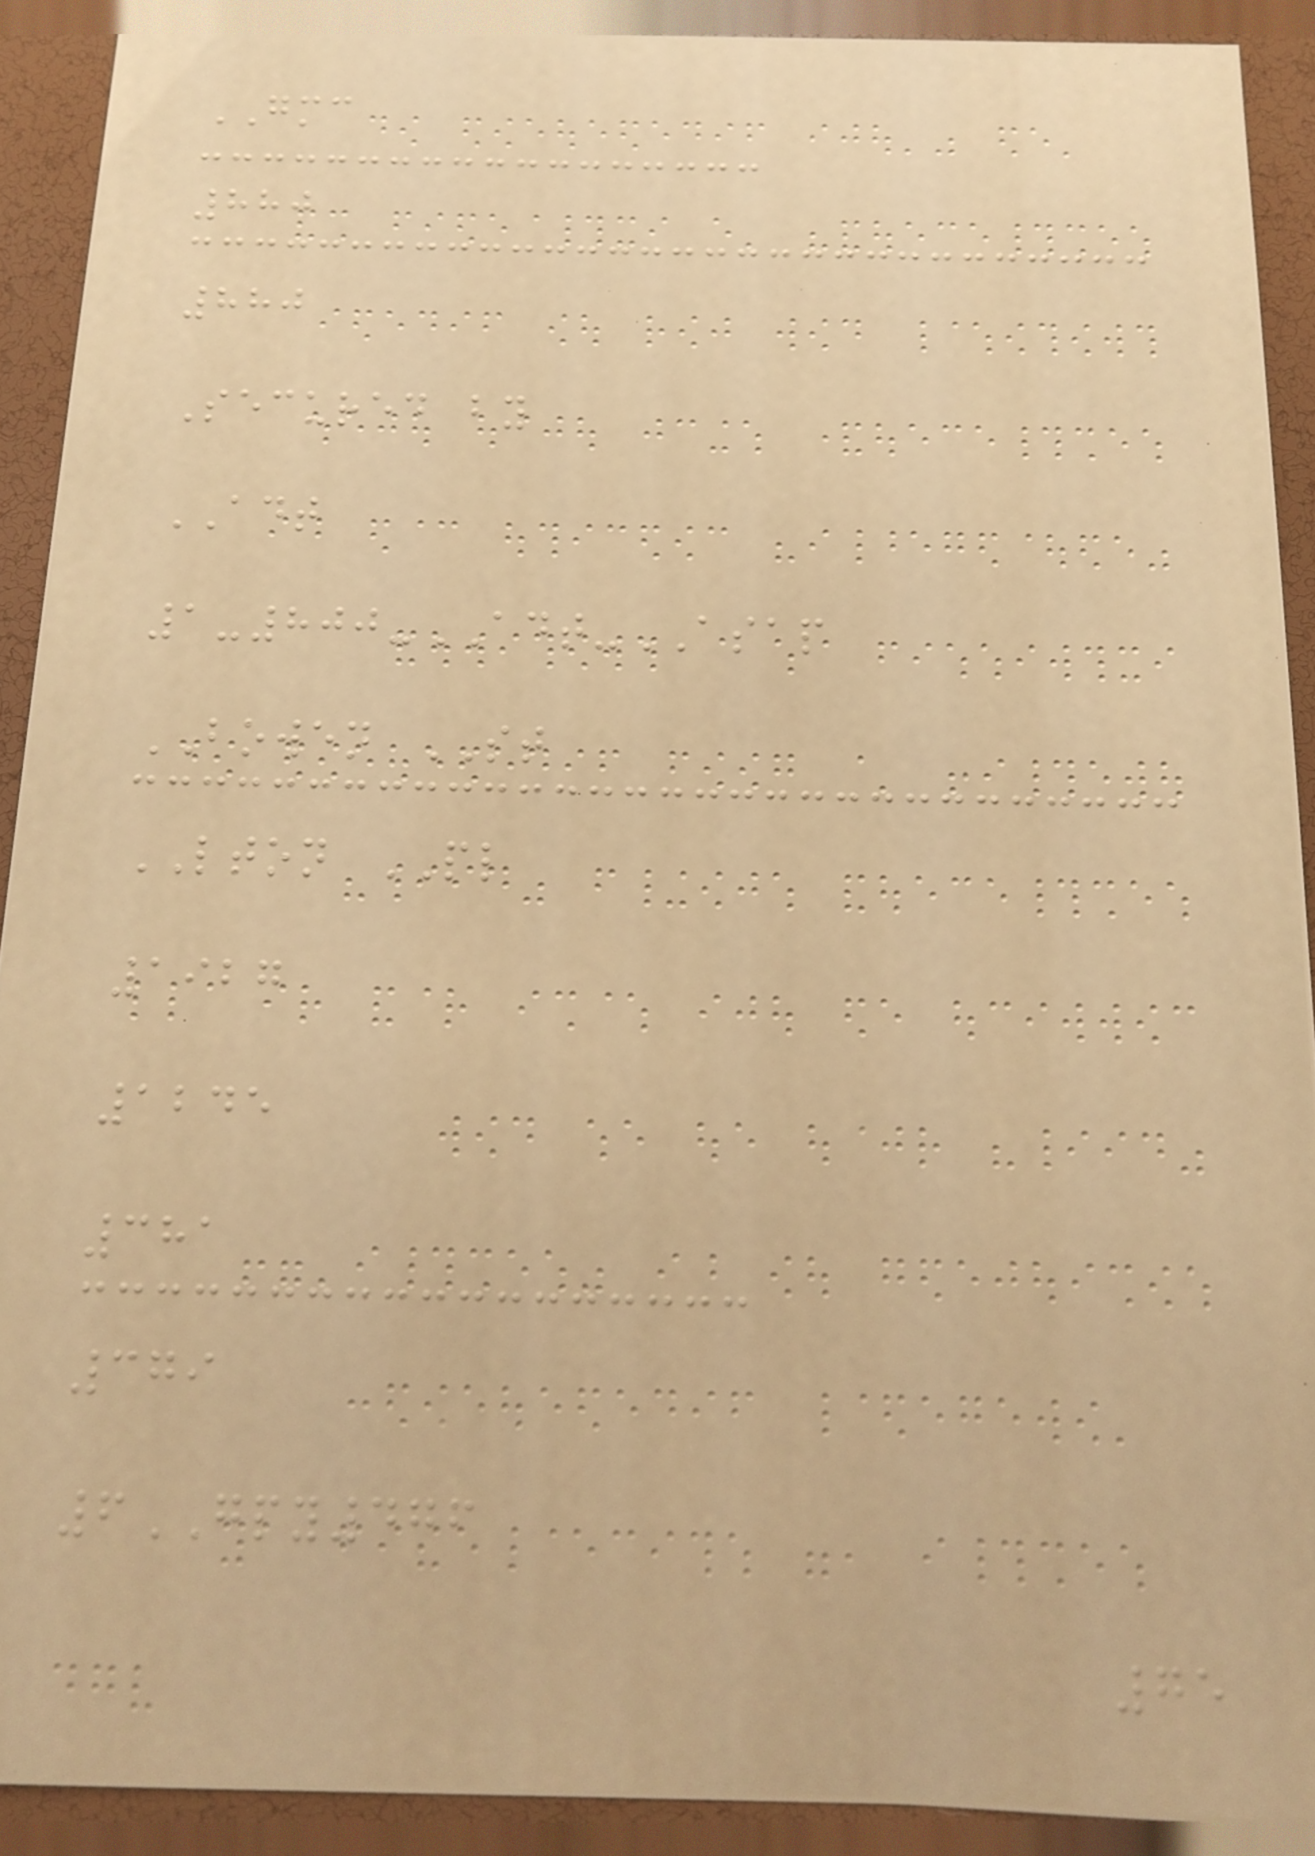GMC
880
880
Secured by
ADT
1-800-ADT-ASAP
BOWEN ST
LTON PL
1927
1245
381
379
6GPY476
75
